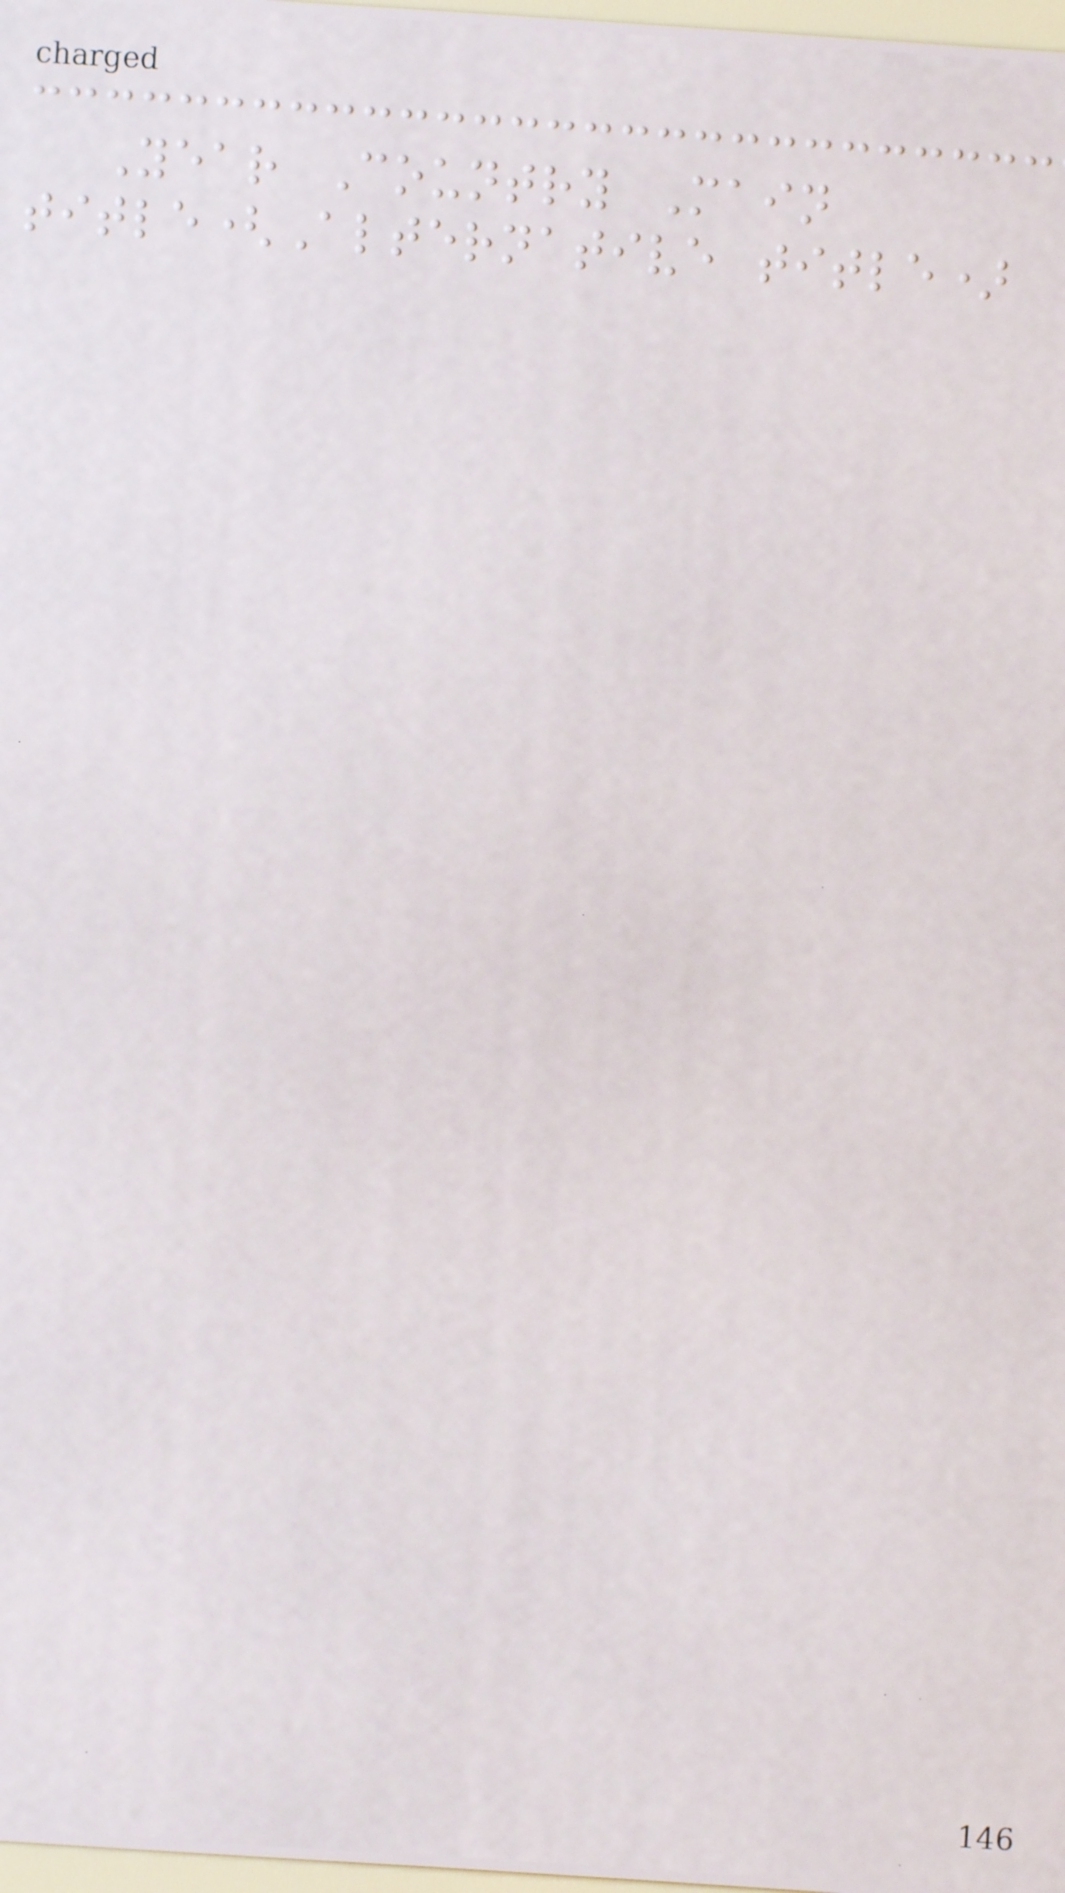Year Country Main
title(Alternative title)
